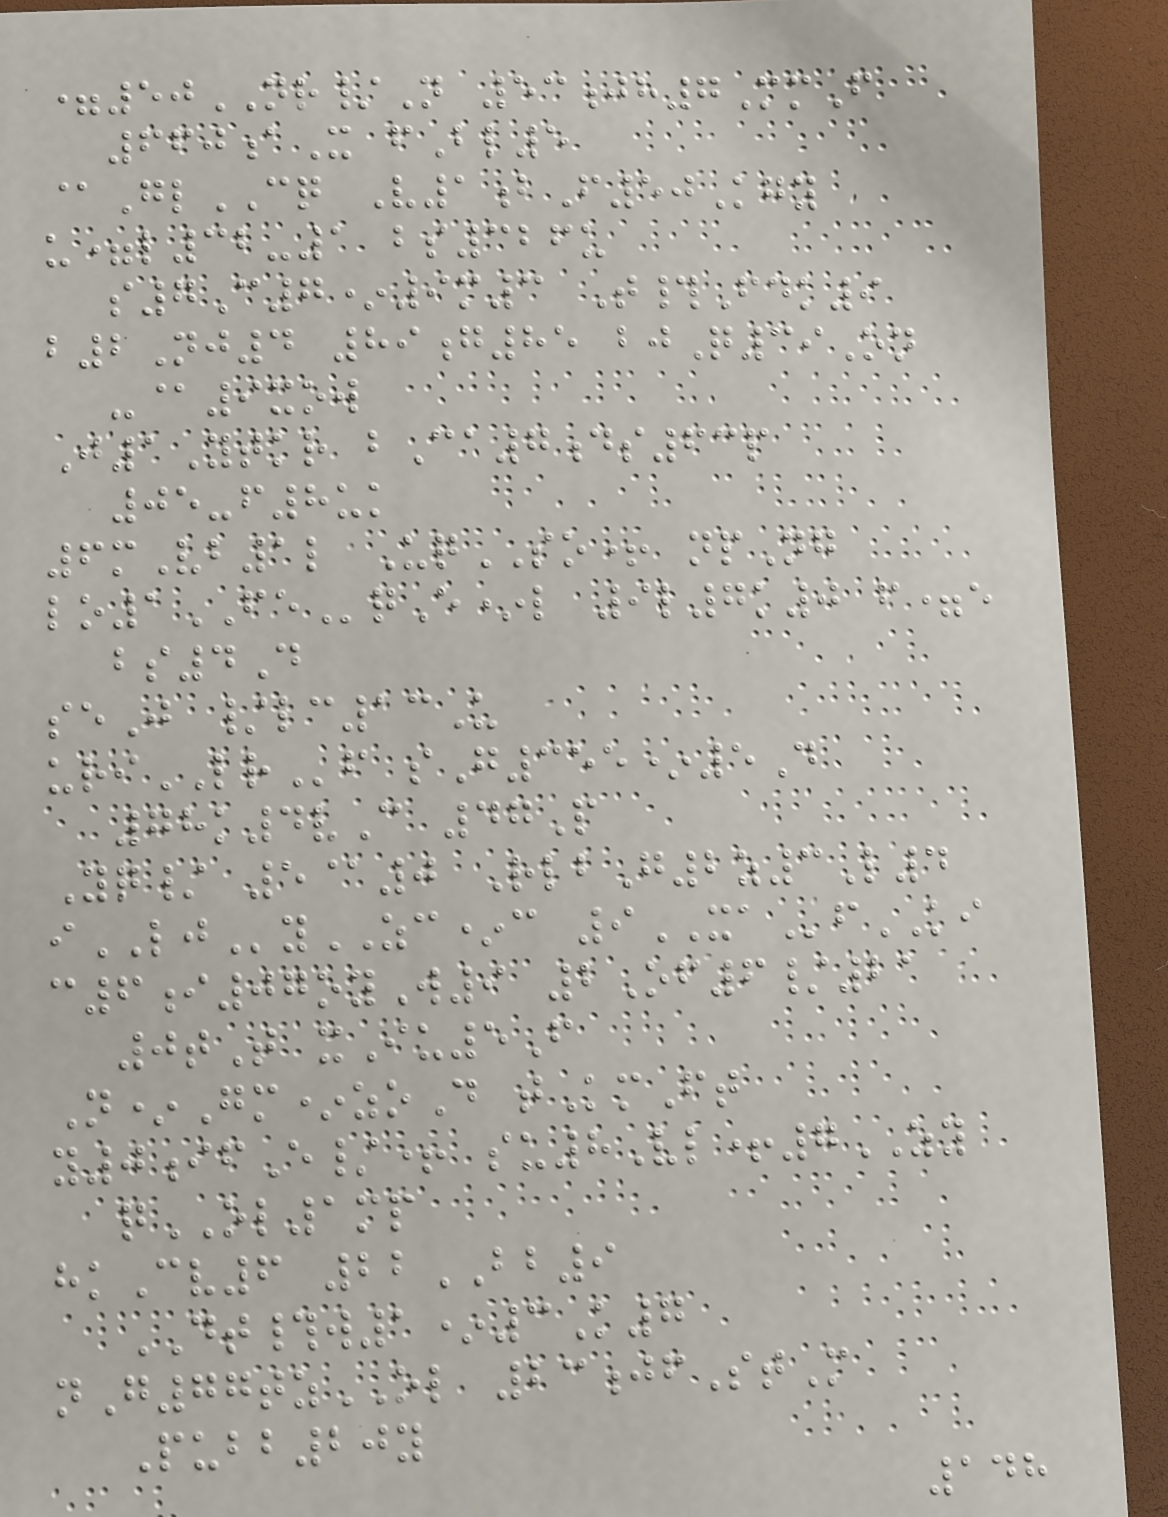=50NR/N 53jh7MmF
660aX fBl5
@GlCQ V1bF50Kgy
u=l32-1 bs326u
s7C7*9m3 T#Fdk9
b2Nj4 89g85 bjQ39On
-@9xow
J1Ytkr bCa7ds63p
05-f8uk
6mVb1l UqSO+ npNg
lo1FEqE*l 9l7k0 f=e
bs4D
seJ /lc13U
uriLRf sG355*5D
78k4vC 47P
Yq/ 5@0 RlbG2z3L4
iLJyZC*c 9XAfKI
c6i07oyW9 2Of6/21
0tT xIu5F
N*Gm*zoD tKmFt
y0ifE/+ su8Vl+7ZY
qOL1mp
hkCv6 22BB9
DT#w1*3K7
nG77tzOL 23jfStM
Pubb20y
148
